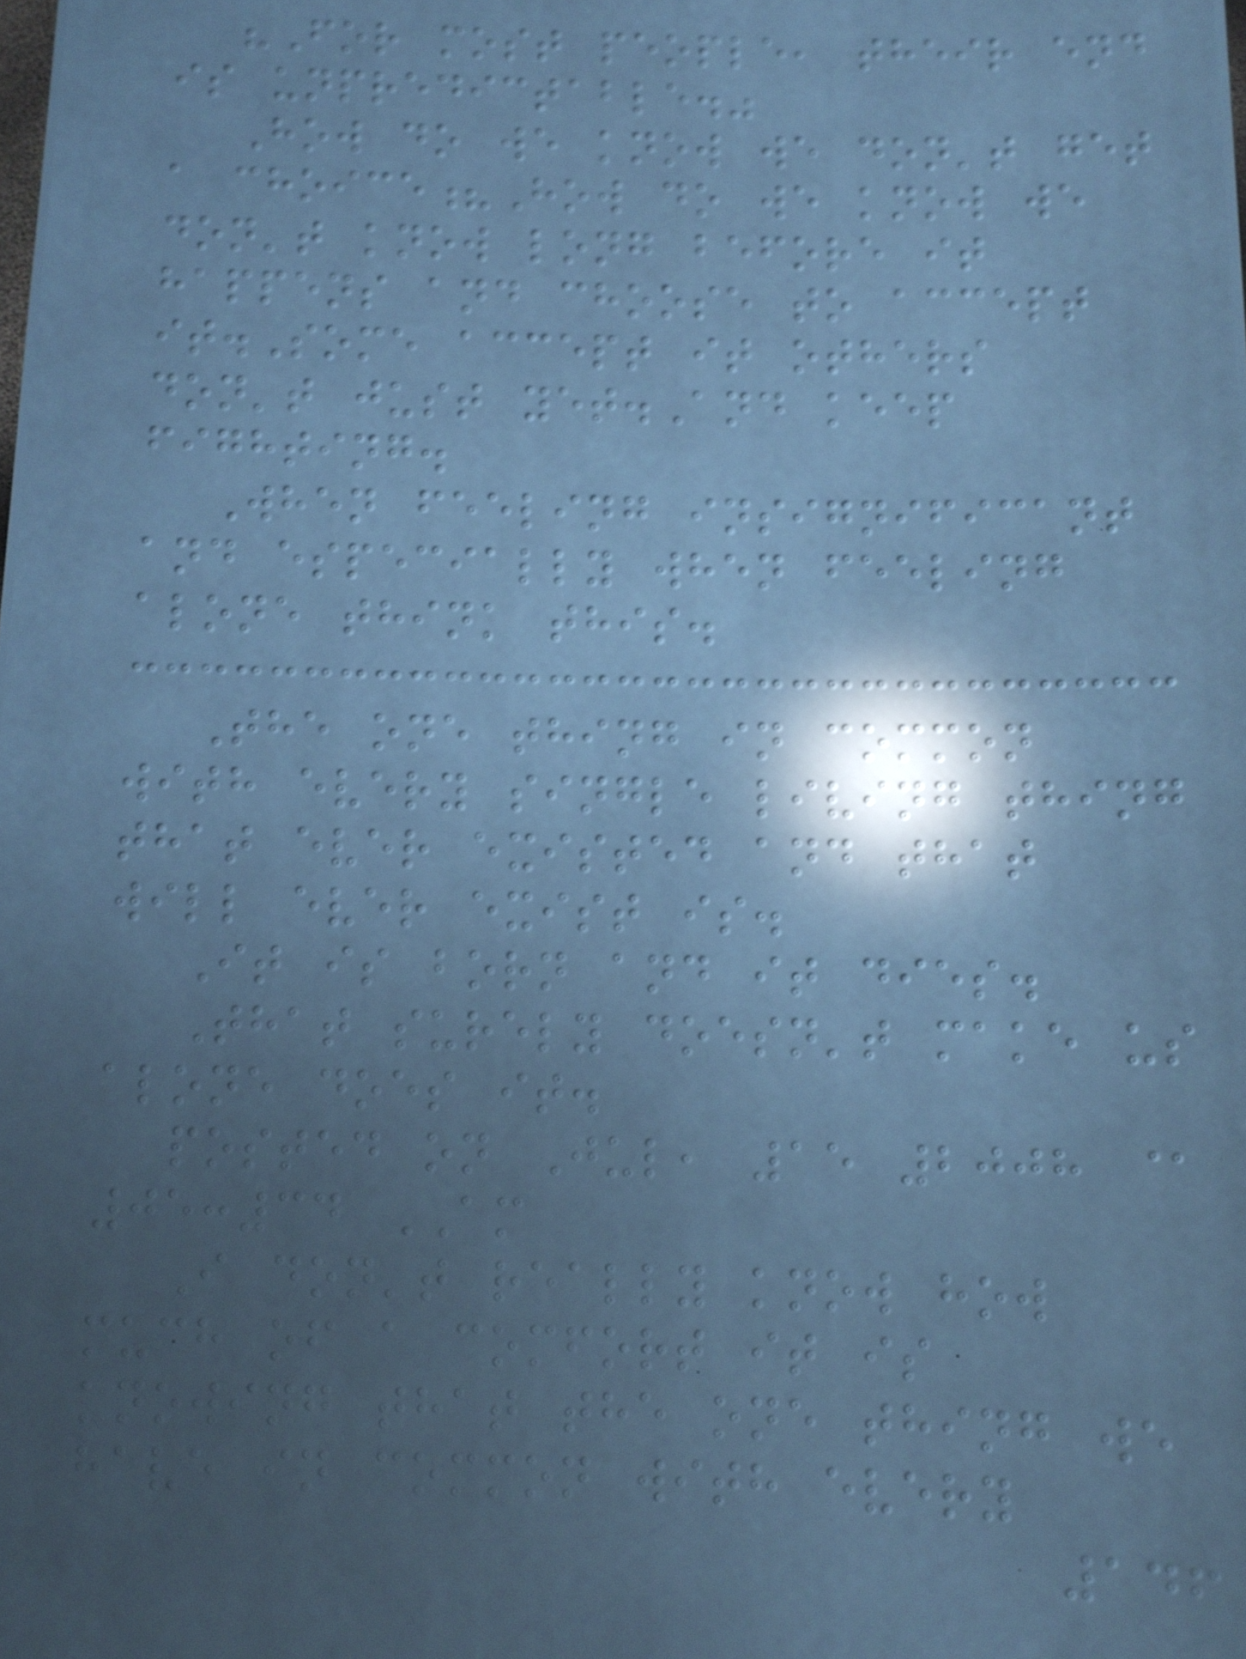"For most people, their end
is unpredictable."
How do we know we don't get
a choice?How do we know we
don't know long before it
happens and choose to accept
it.Some accept it others
don't just yet.And keep
fighting.
When feeling insignificant
and especially when feeling
alone think this.
The one thing in common
with every single living thing
that ever existed and that
will ever exist is.
It is born and it dies.
That surely doesn't make us
alone does it.
posted on Jul, 15 2008 @
05:34 AM
I don't really know how
much of a comfort it is
knowing that the one thing we
have in common with every
146
